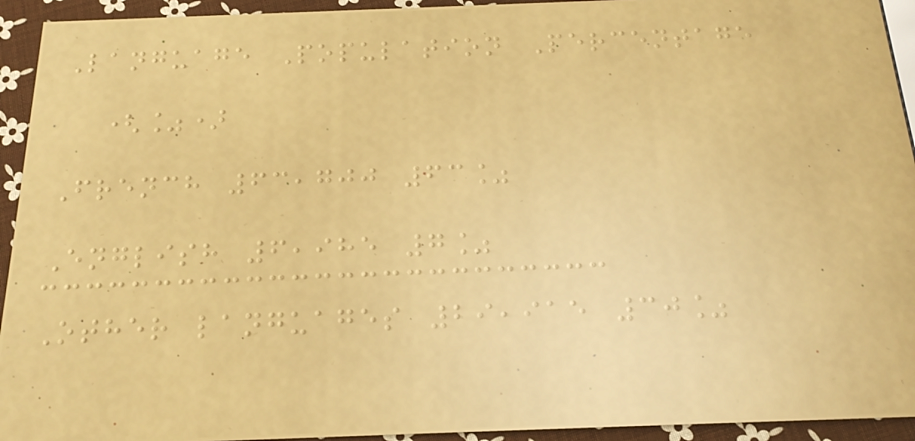Language Population Percentage
(%)
French 63,700 63%
English 6,985 7%
Other languages 29,915 30%
